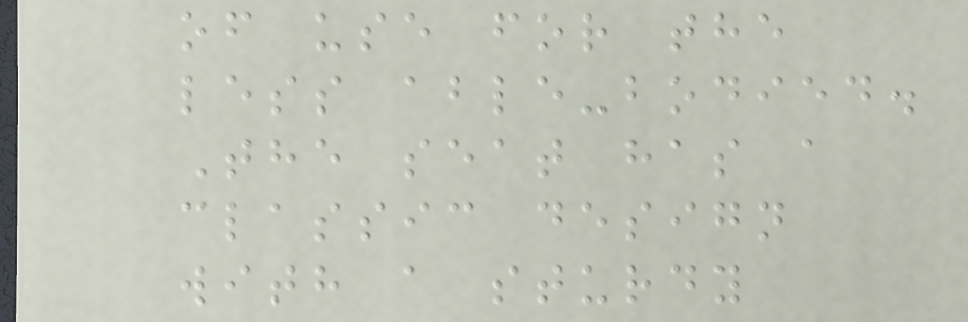of use for the
less able-bodied.
The seat has a
classic design
with a sturdy
